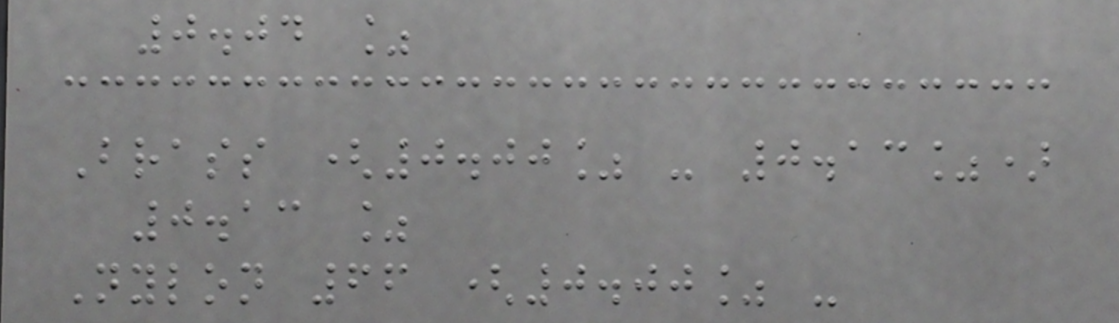0.04 %
Brass (0.00% - 0.13%)
0.13 %
Nylon 66 (0.00% -
